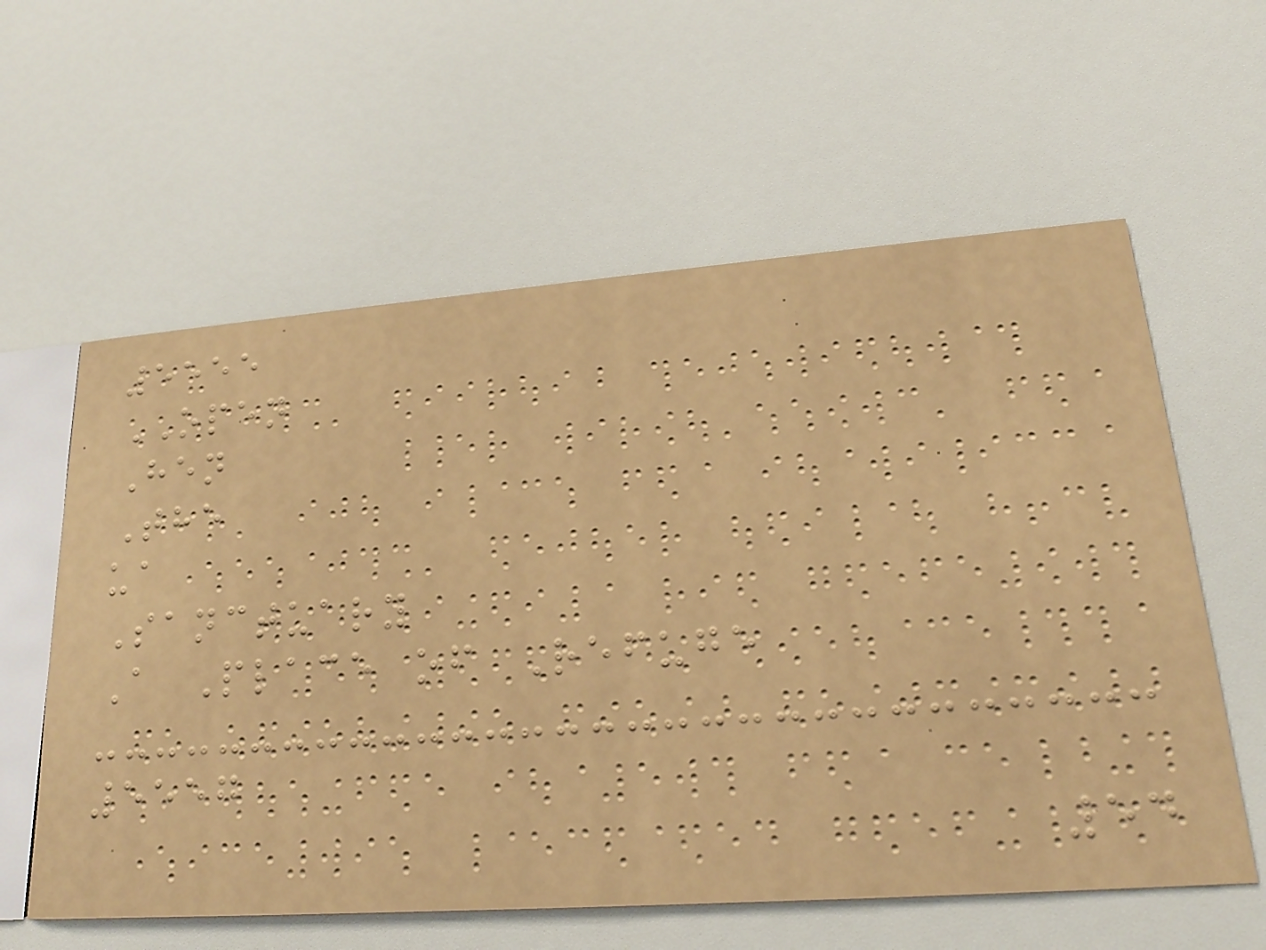5555
OPEN
Hen
The
ua
Sanctuary
A Place of Refuge
5557
54
